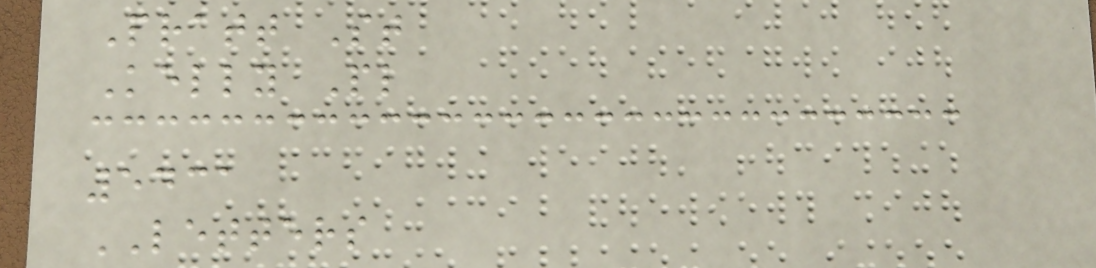Pratt St
Kelly Pl
5431
LETTERS
